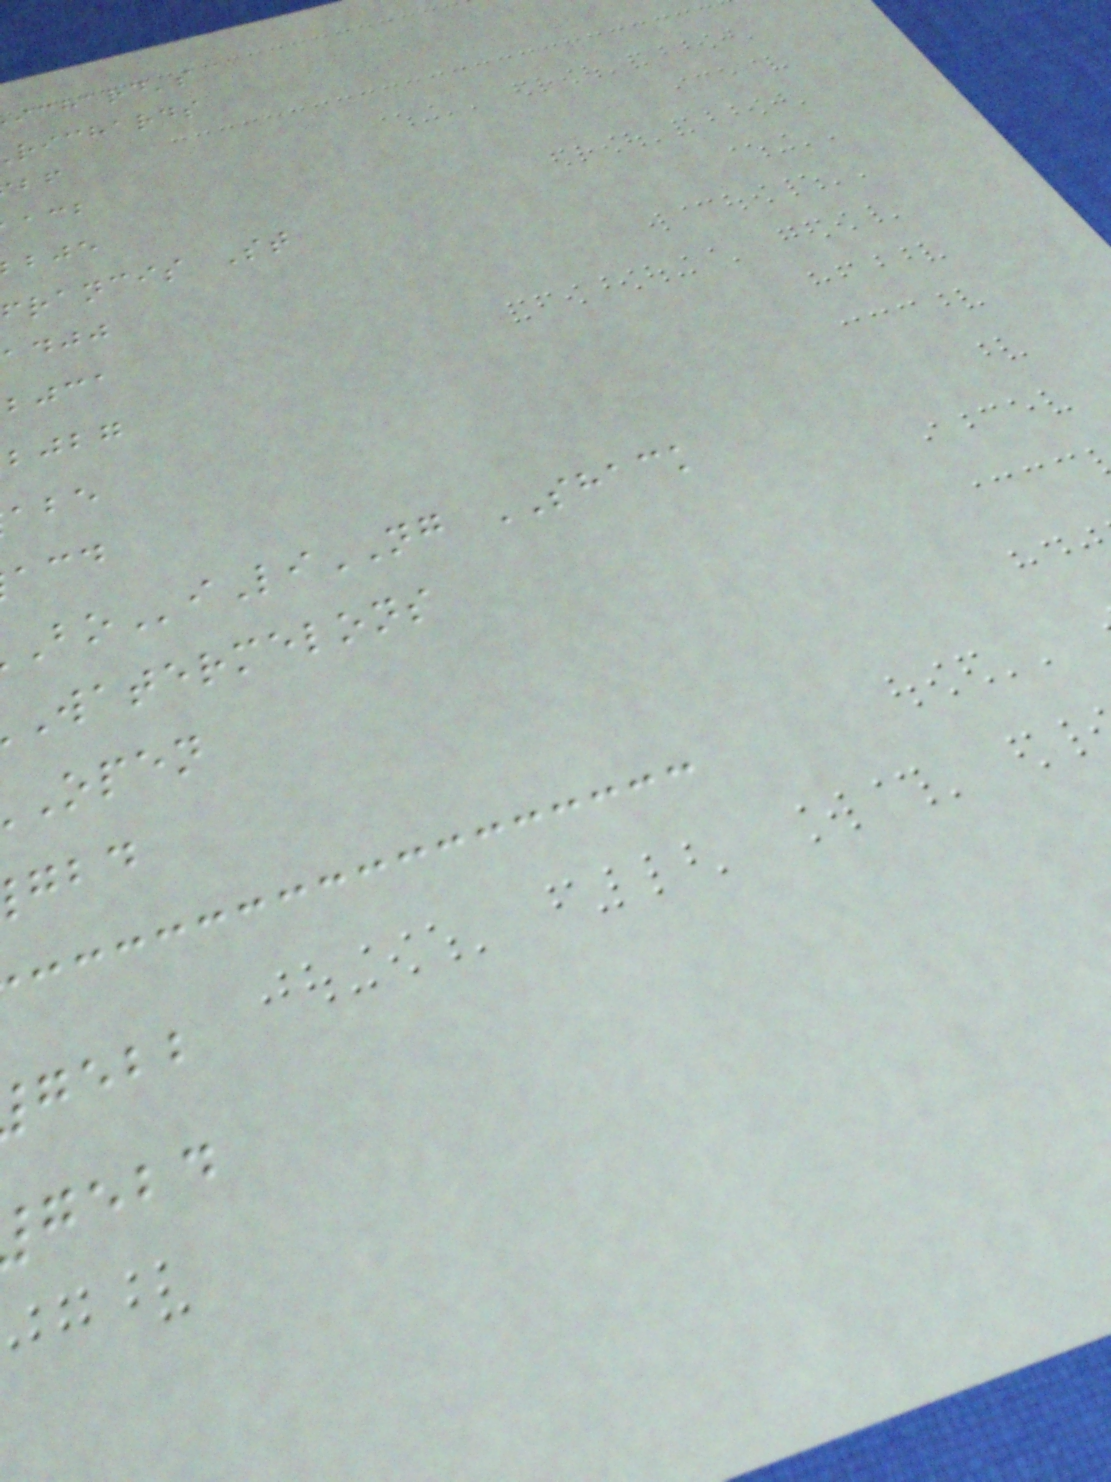ichard's
richards
francis St
adjj
bjca
bjbg
iLiNG SHACK
watermelons
open
gebb
gebd
